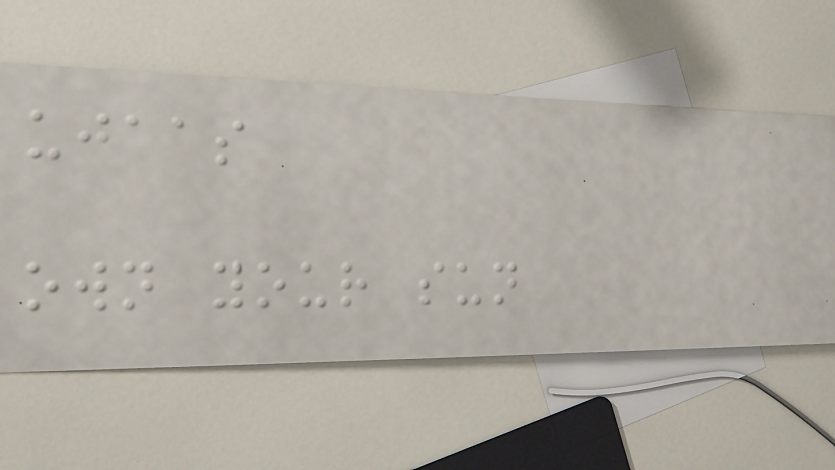ujaas
own your sun
